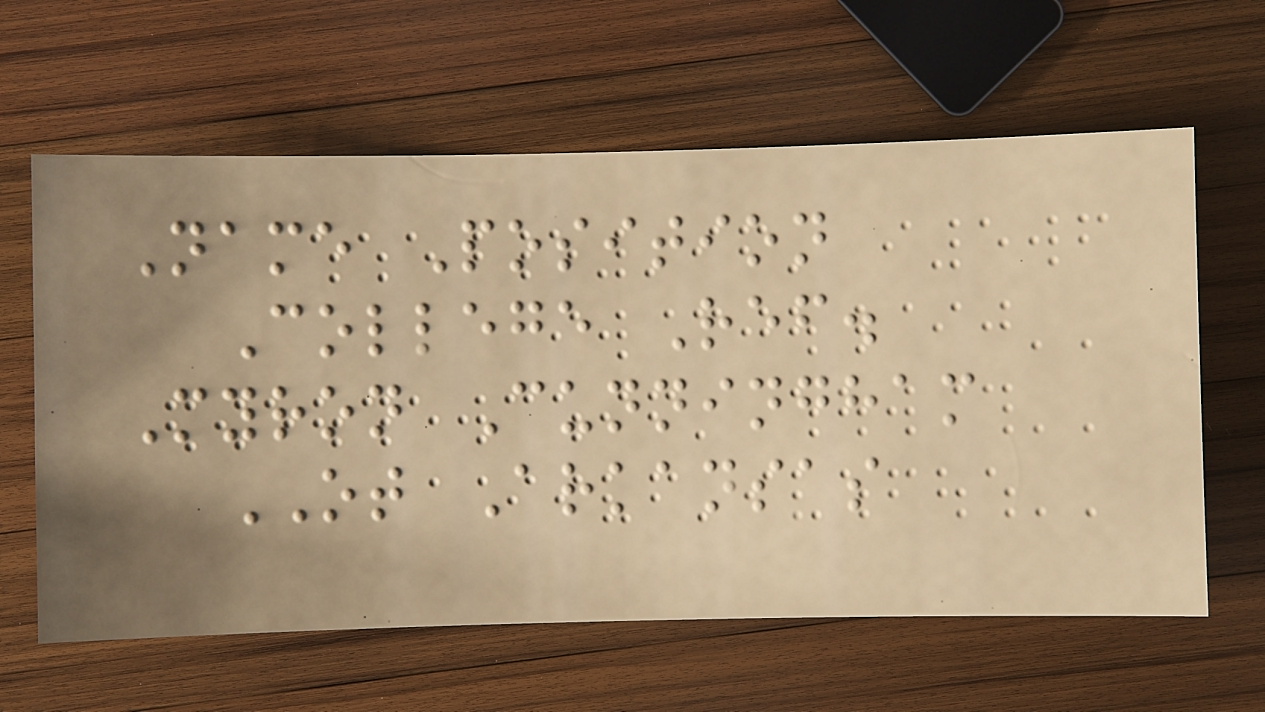Name Position
College Ref.
Myron Cunningham
OT Arkansas
